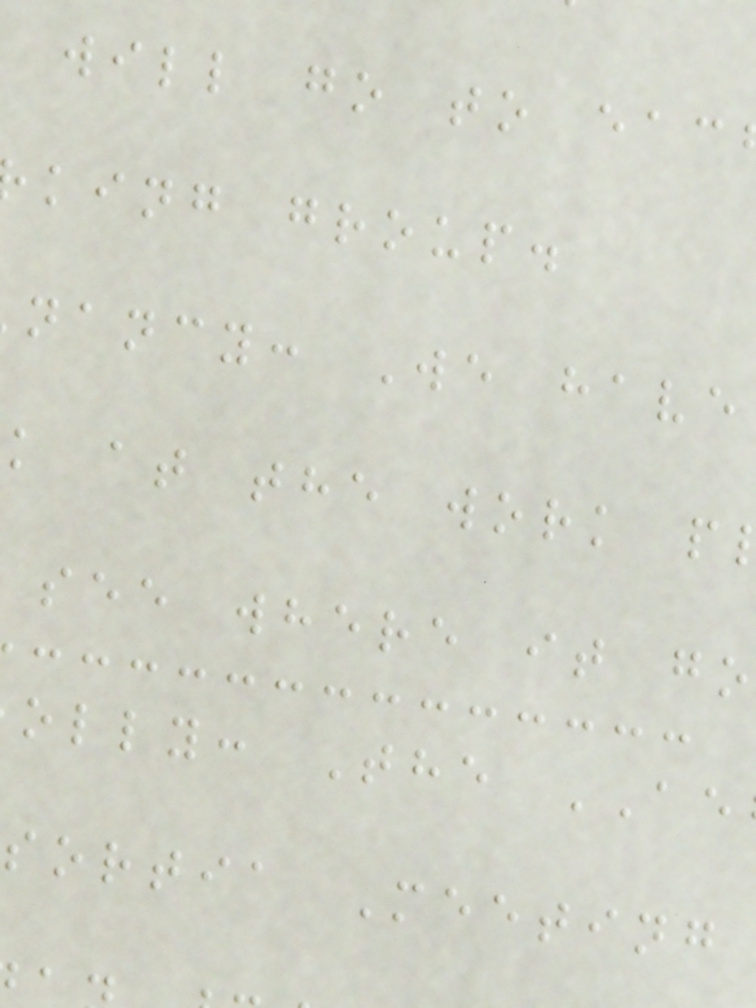will go to eac
king group.
nancy: We have
k at the work p
see where it go
olly: The AE
sortia Meeting
